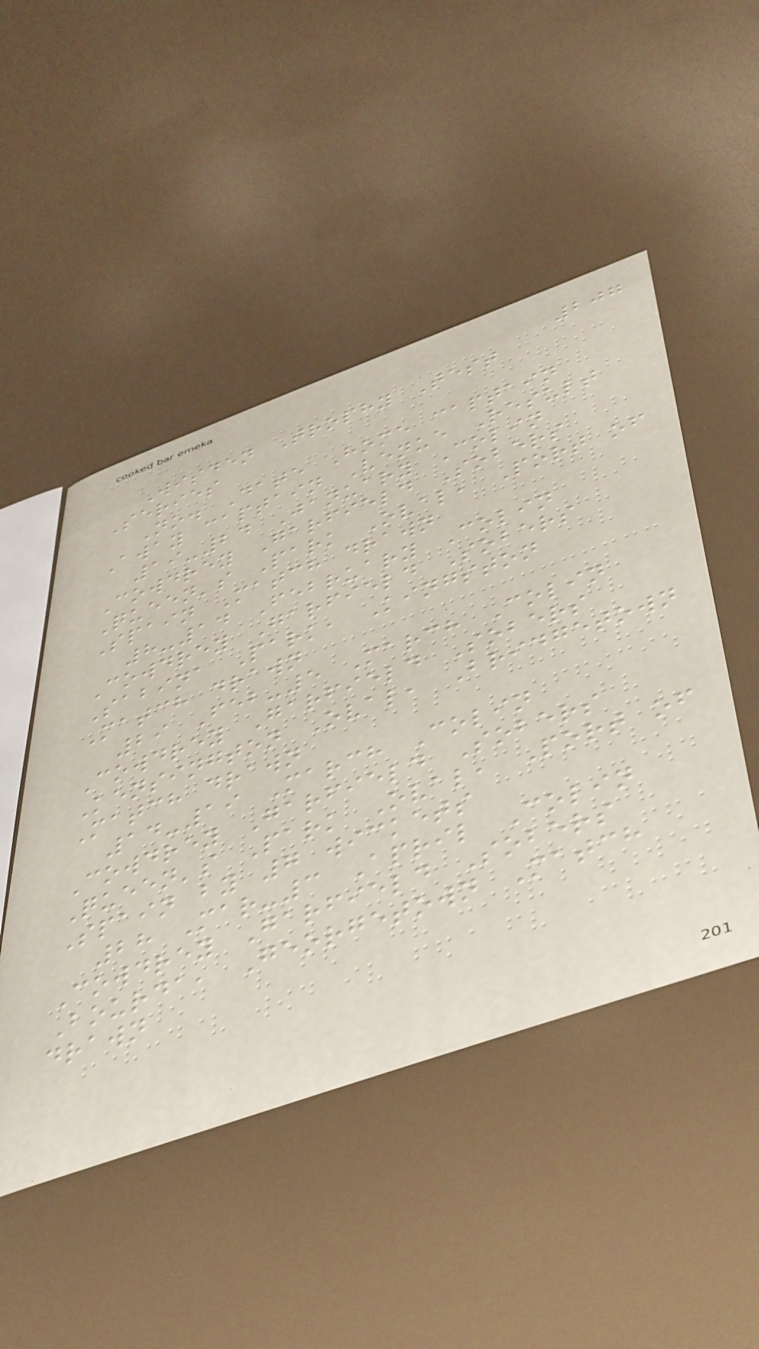207
Wisden Trophy Test
Series
No. Date Home captain
Away captain Venue Result
19-24 January Colin
Cowdrey Garfield Sobers
Queen's Park Oval, Port of
Spain Match drawn
8-14 February Colin
Cowdrey Garfield Sobers
Sabina Park, Kingston
Match drawn
29 Feb-5 March Colin
Cowdrey Garfield Sobers
Kensington Oval, Bridgetown
Match drawn
14-19 March Colin
Cowdrey Garfield Sobers
Queen's Park Oval, Port of
Spain by 7 wickets
28 Mar-3 April Colin
Cowdrey Garfield Sobers
Bourda, Georgetown Match
drawn
